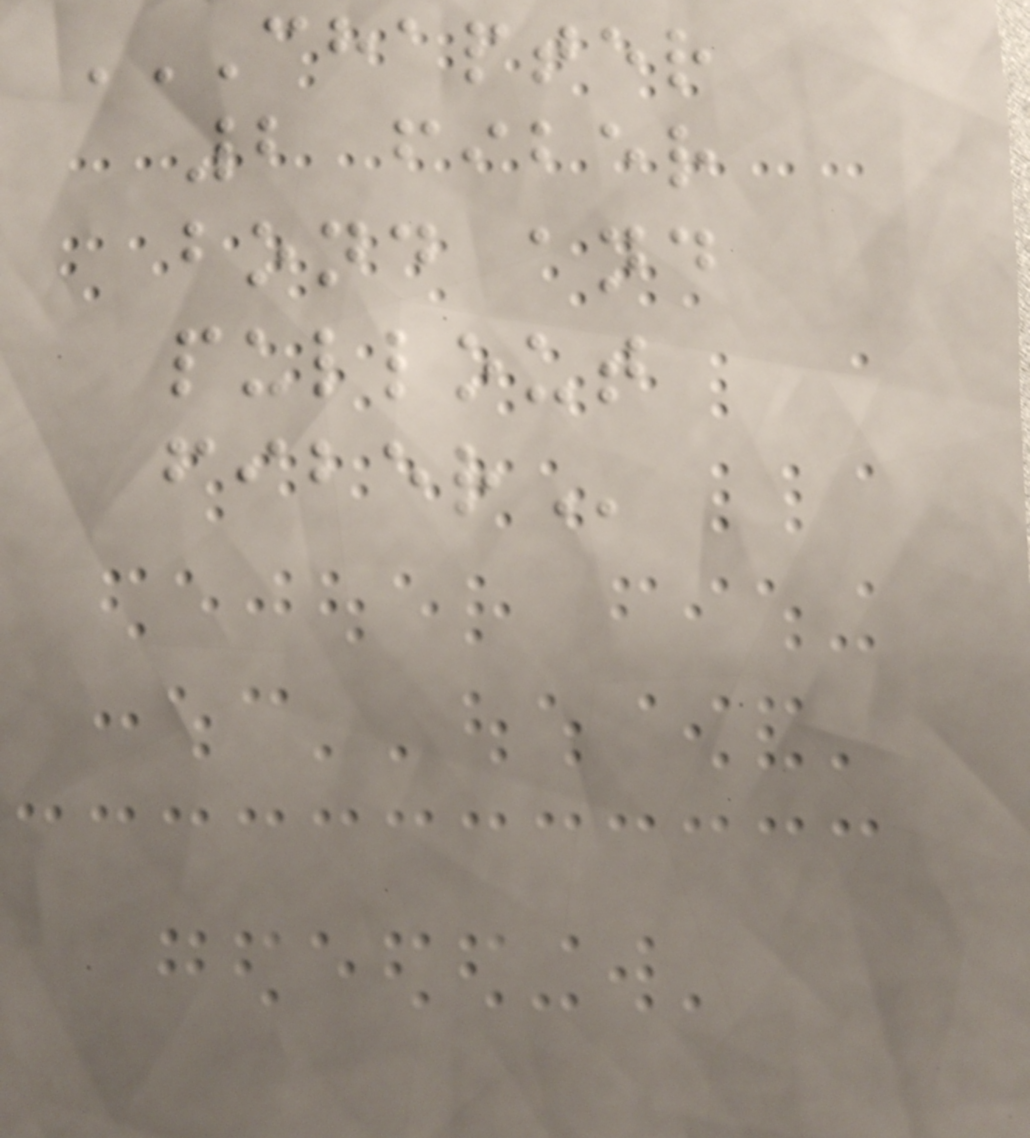CHAPTER
2 FIBER
BOND AND
PULLOUT
FIBER
